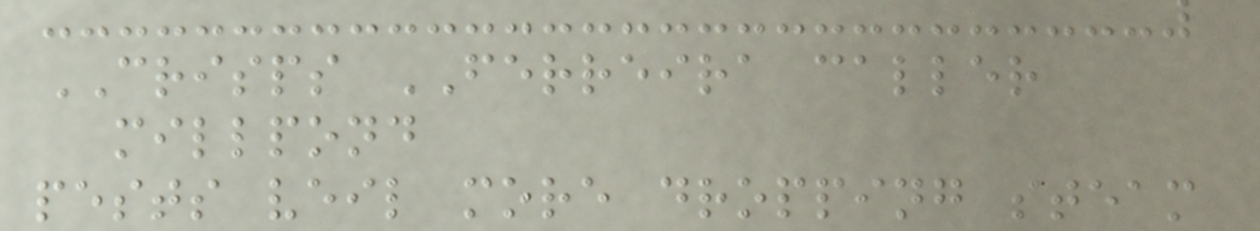CRISPS FERREIRA caller
millpond
pests veil more dropping steam
